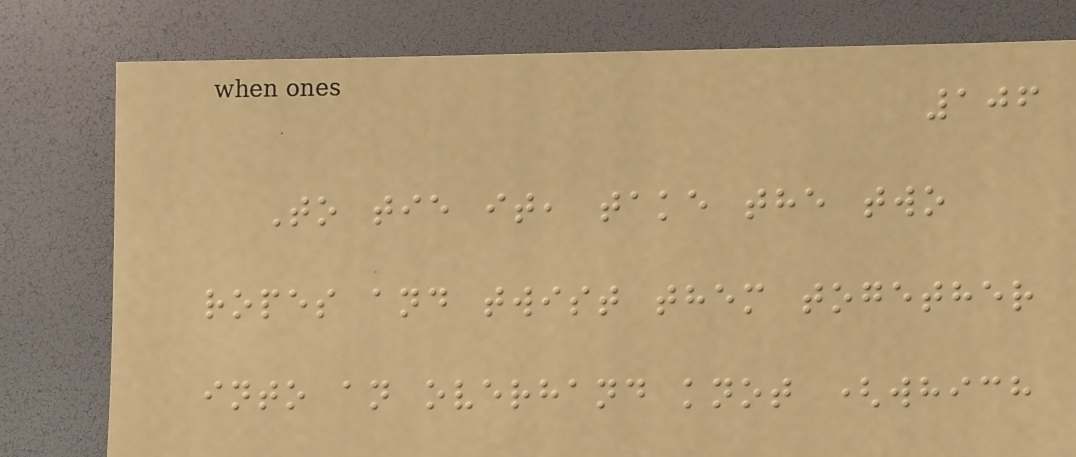106
To tie it, take the two
ropes and twist them together
into an overhand knot (which
